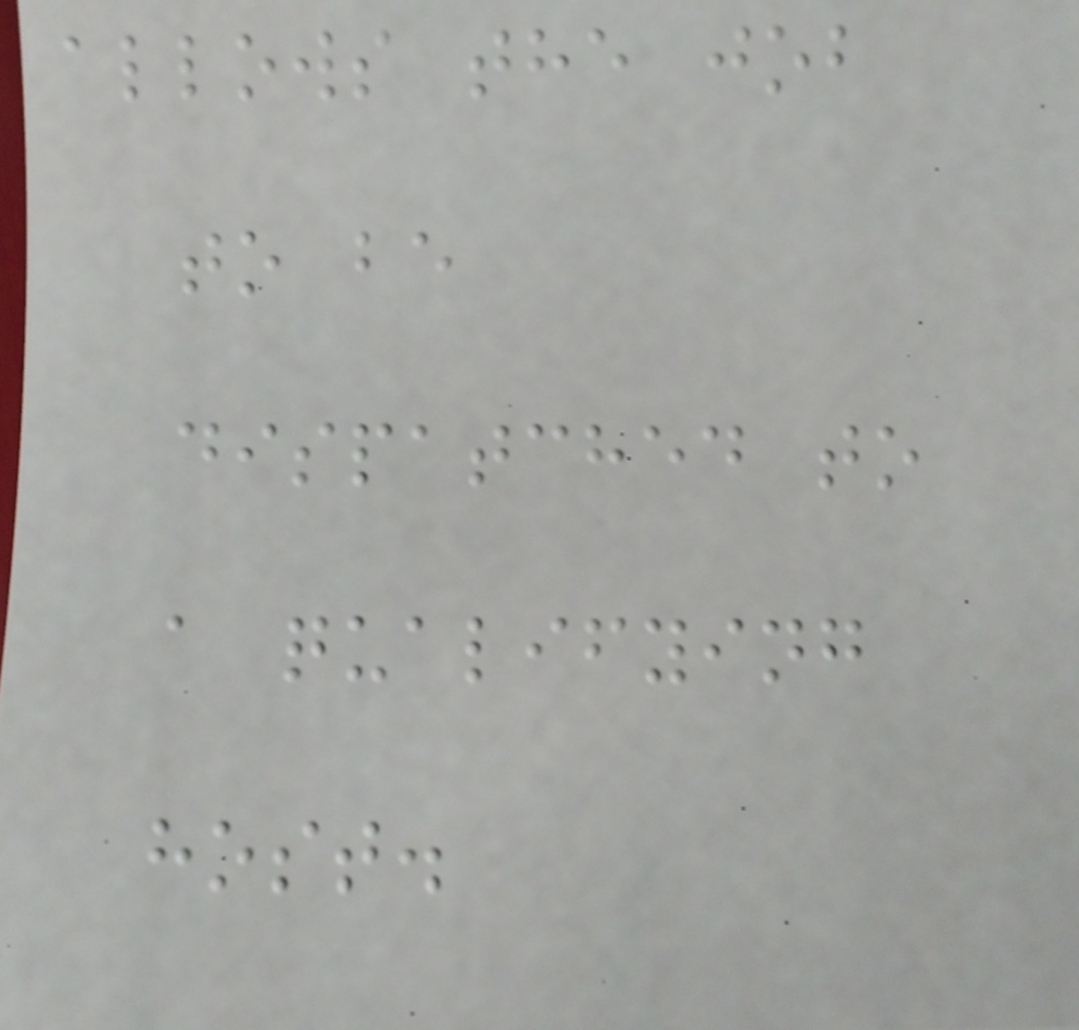allows the job
to be
dispatched to
a qualifying
host.
